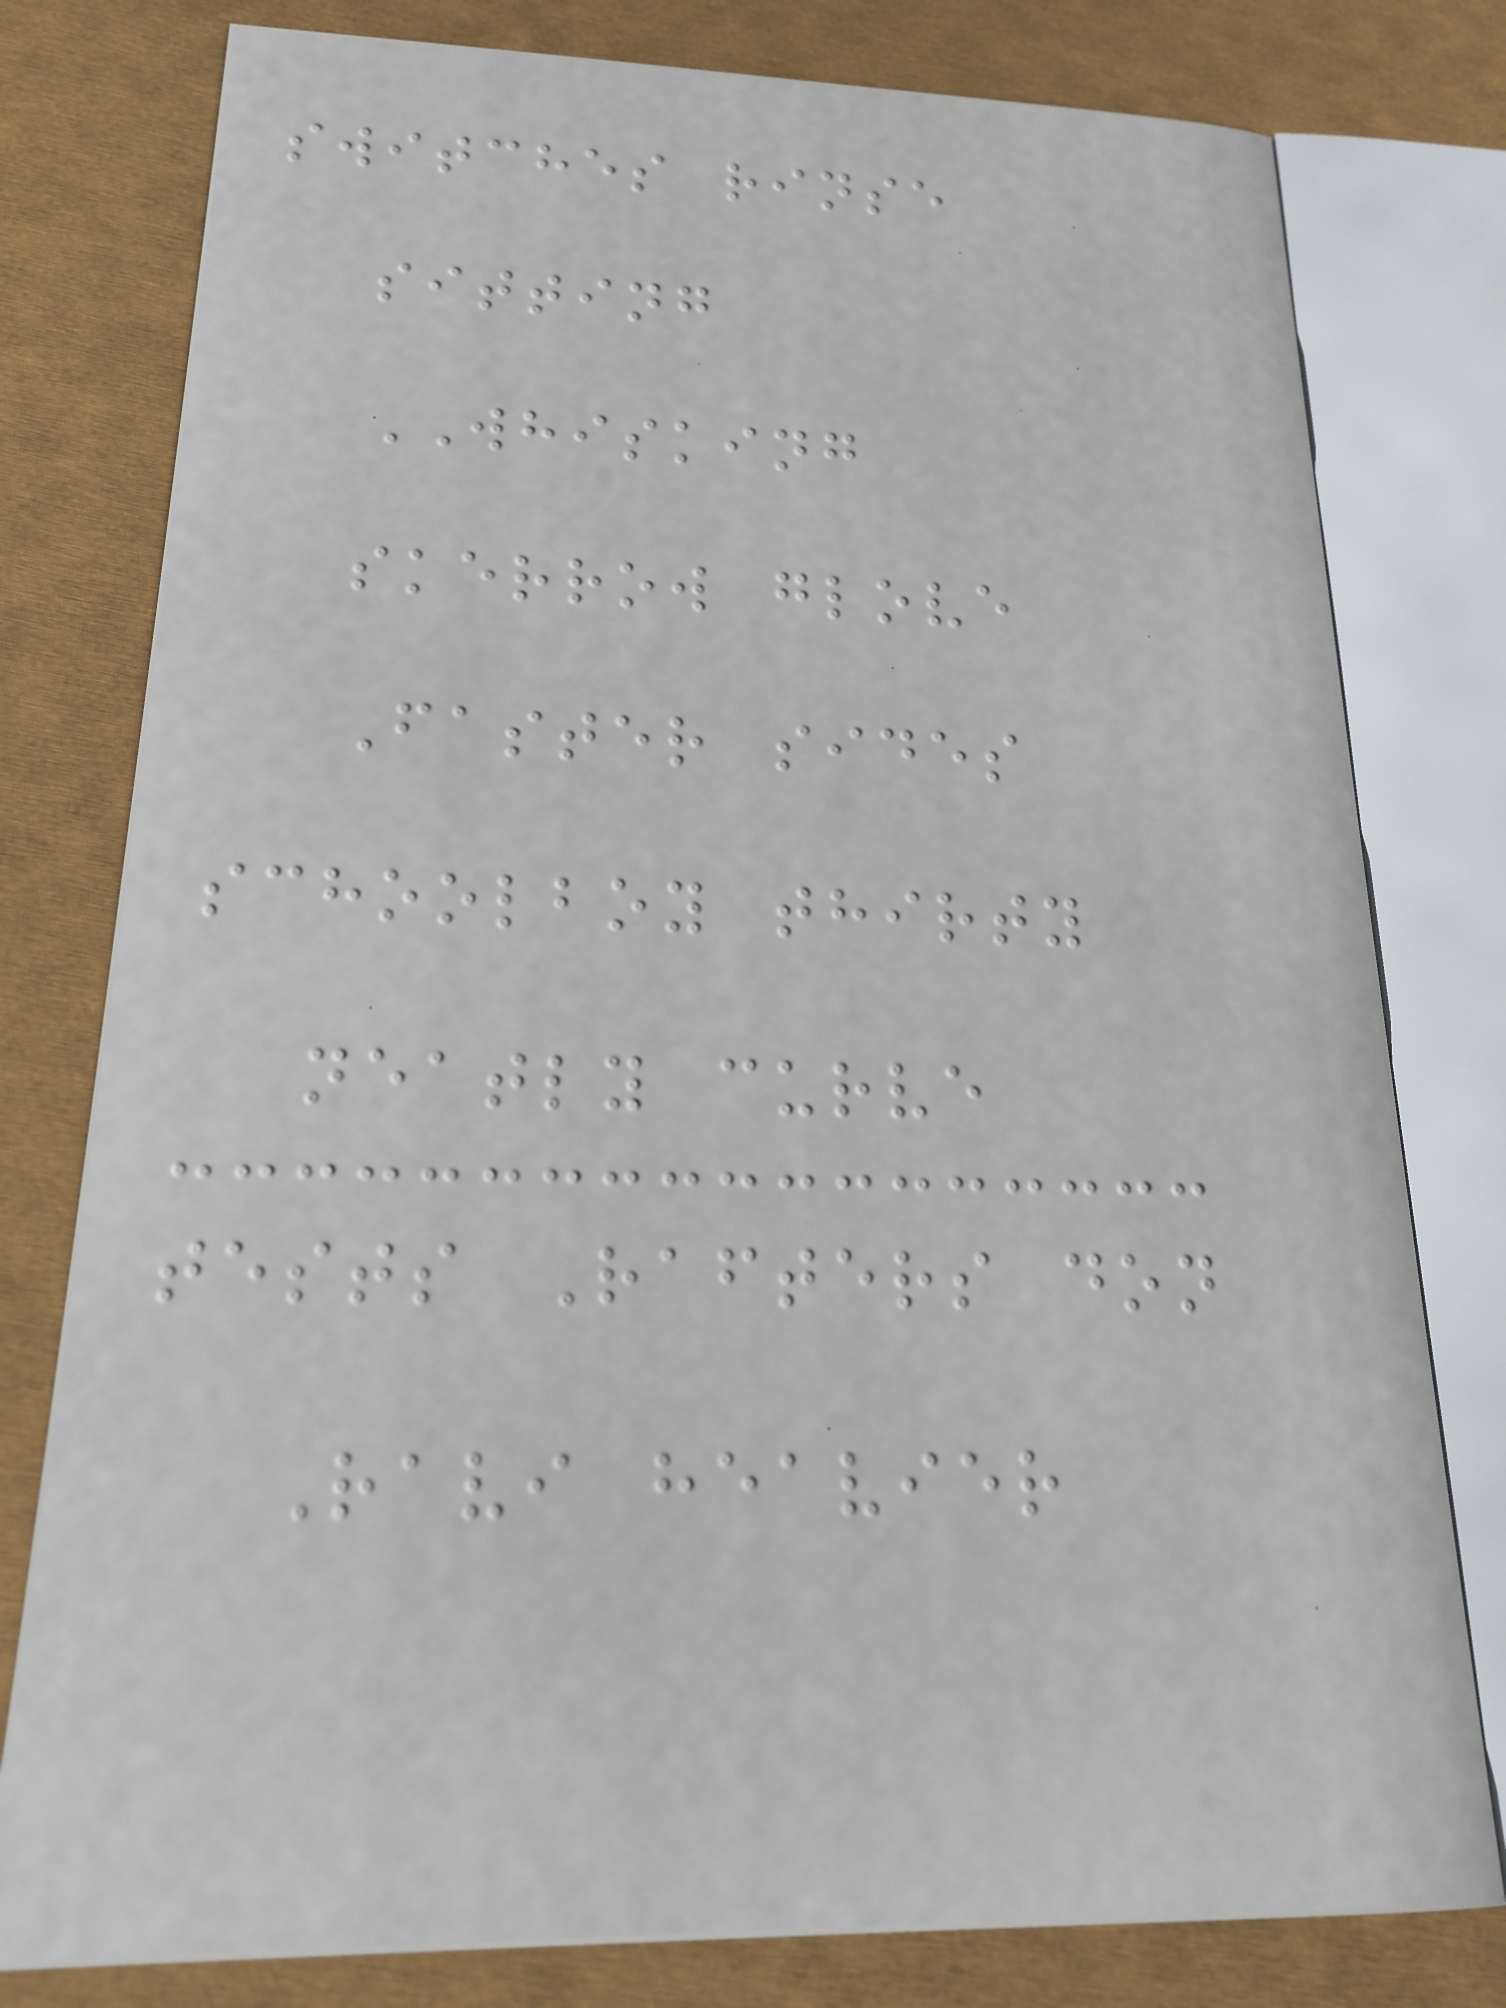switches rinse
sitting
WHISKING
skerrow glove
Faster sides
schoolboy thirty
neatly curve
tests Rafters don
Ravi heavier
